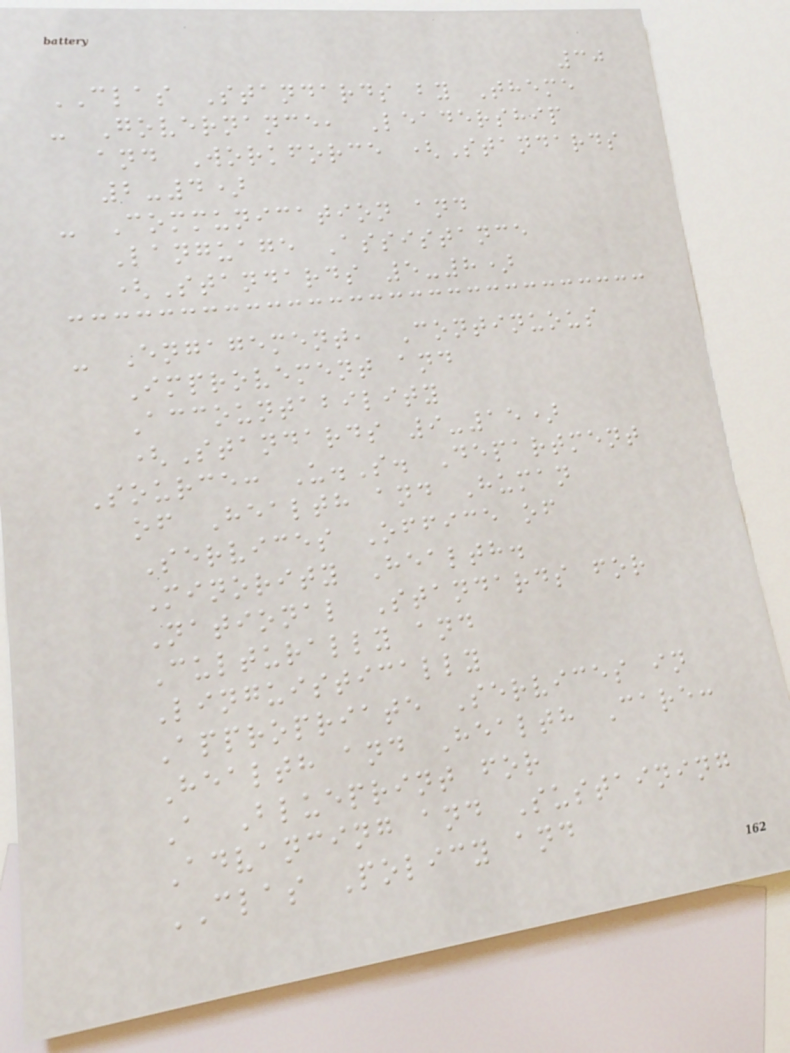30
CLAS Standards by Theme
- Governance, Leadership
and Workforce (Standards
2-4)
- Communication and
Language Assistance
(Standards 5-8)
- Engagement, Continuous
Improvement and
Accountability
(Standards 9-15)
Source: U.S. Department
of Health and Human
Services Office of
Minority Health.
National Standards for
Culturally and
Linguistically
Appropriate Services in
Health and Health Care:
A Blueprint for
Advancing and Sustaining
CLAS Policy and
